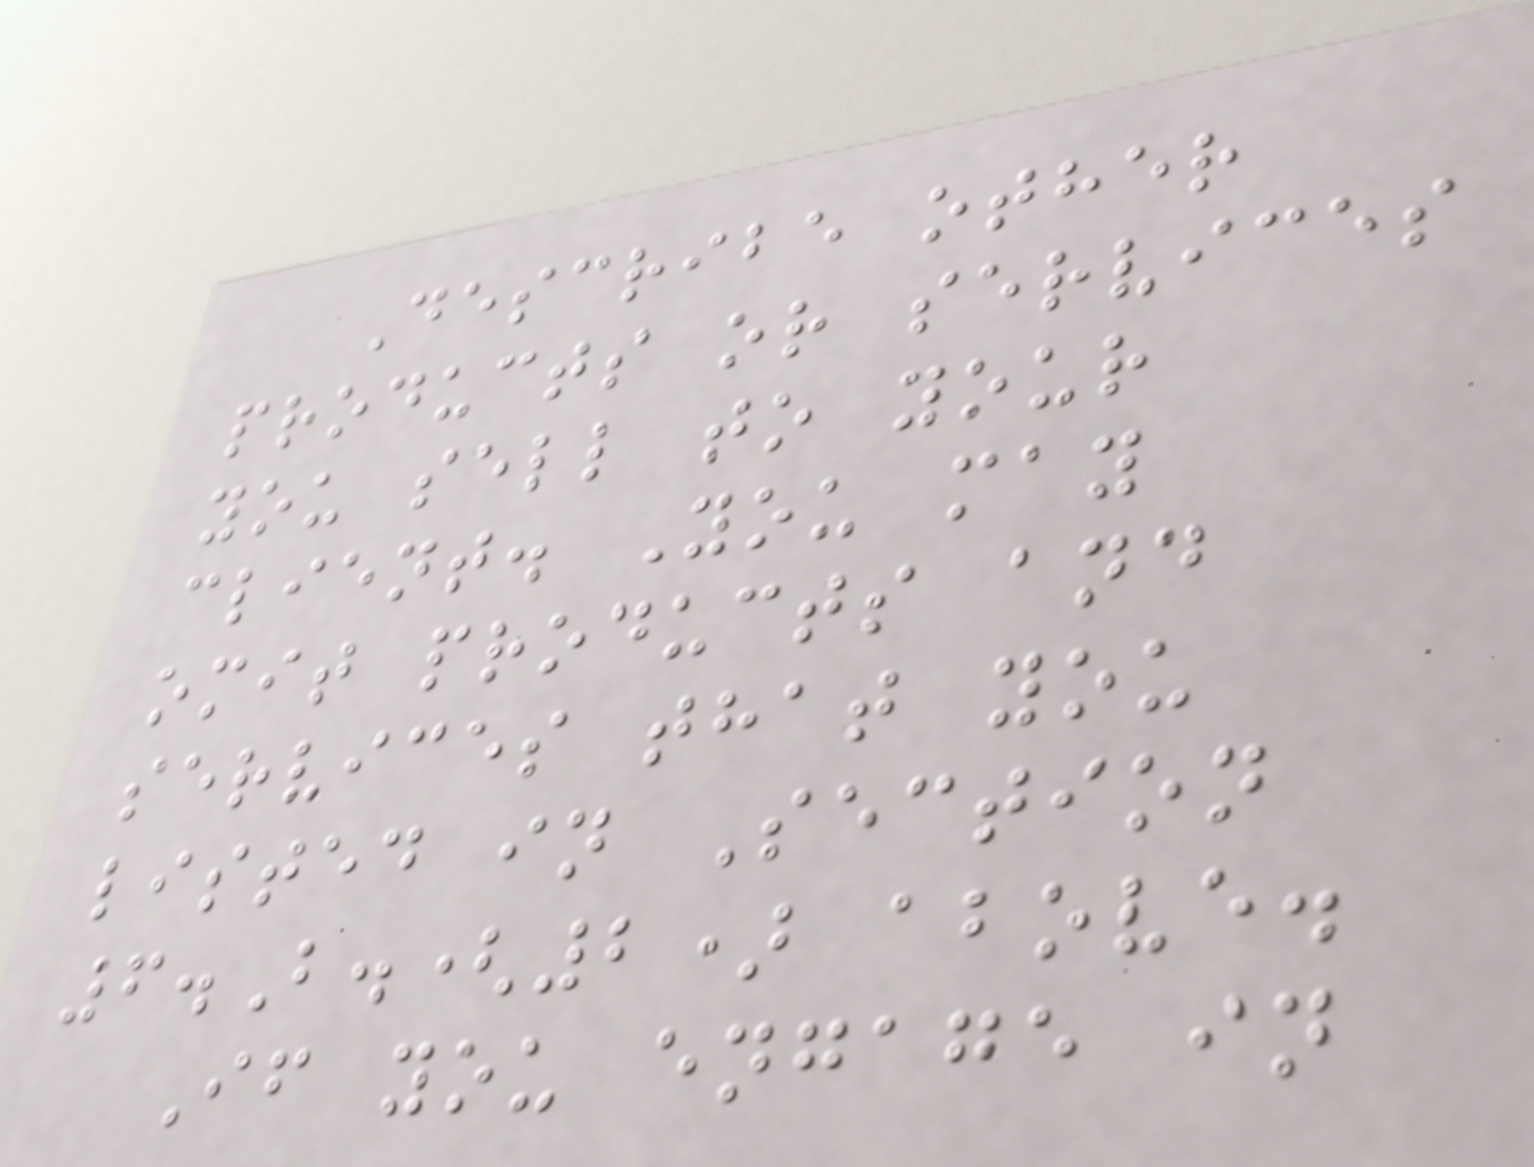Describe other
products or services
you sell to your
client. You may
omit products and
services that you
listed in Section
6.B.(2) above.
If you engage in
